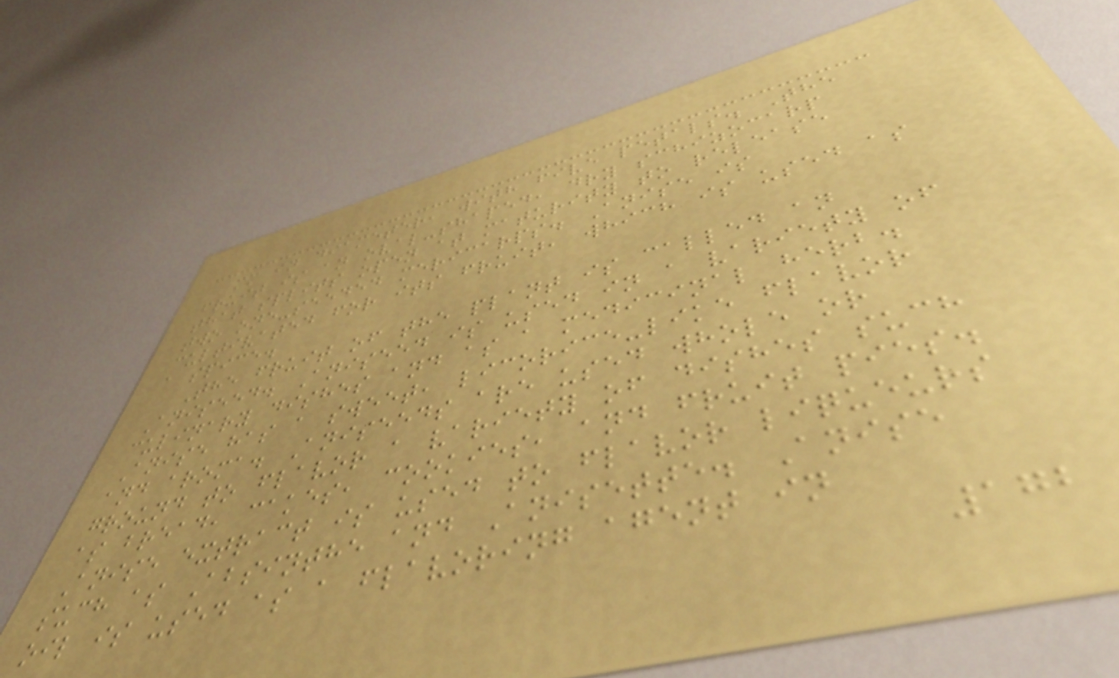mm in diameter, with five petals. The
fruit is an oval-shaped, dry schizocarp
that splits open at maturity to release
two one-seeded mericarps. Anise is
cultivated for its fruit, which is used as
a spice.
The fruit of the plant is called an
Aniseed. Aniseed is used in a variety of
culinary dishes and as a medicinal herb.
Anise has a sweet, licorice-like flavor
and aroma. Aniseeds are used whole or
ground to flavor a variety of dishes such
as bread, cakes, cookies, and fruit pies.
Anise extract is used to flavor liqueurs
such as Absinthe and Anisette. Anise
oil is used as a flavoring agent in
172
